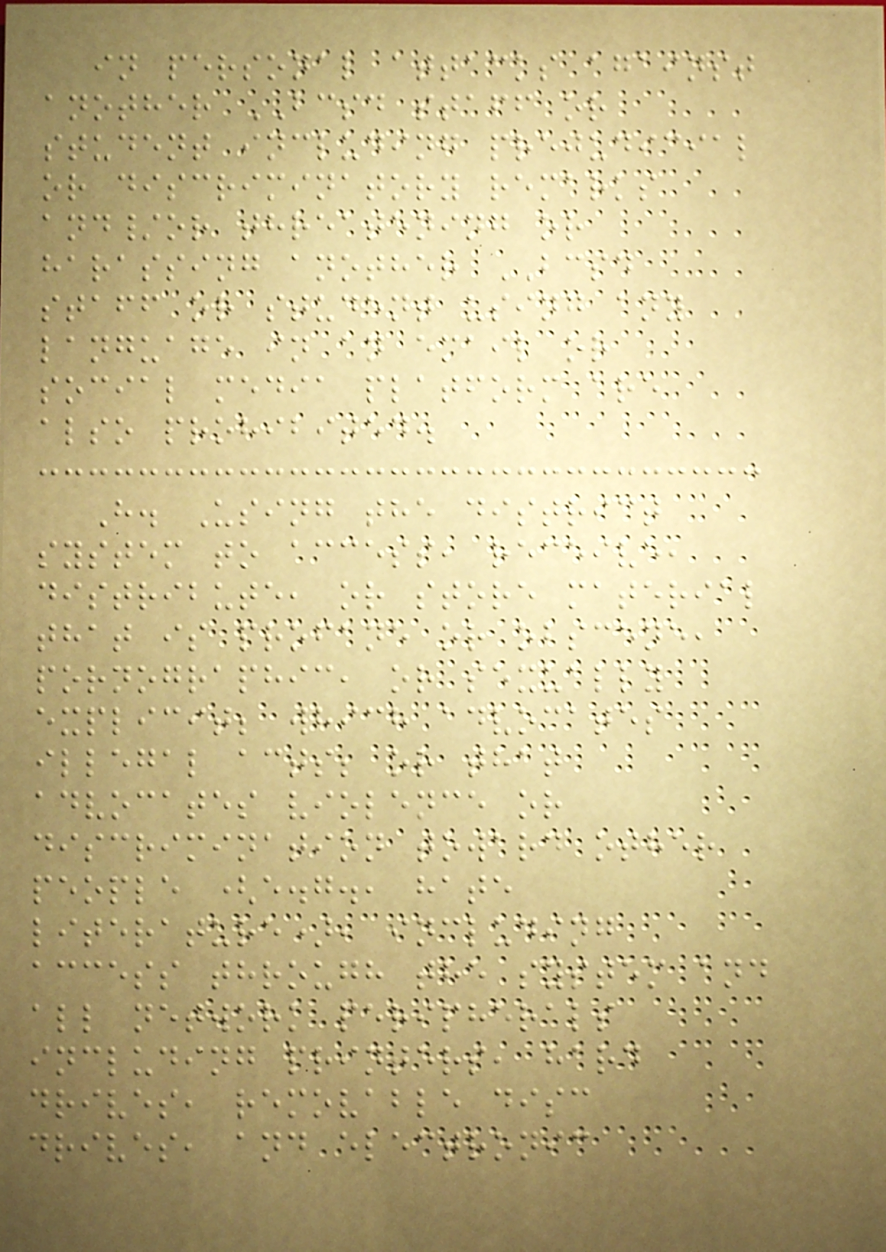in personal attacks against
another BCSD staff or
student including prejudicial
or discriminatory remarks
and/or threatening or
harassing another BCSD
staff or student using any
language in an email or
social media platform are
also prohibited.
H. Using the district
system to access, receive,
distribute, or store material
that is profane or obscene,
pornographic, or sexually
explicit; which advocates
illegal acts; or that
advocates violence or
discrimination toward other
people (e.g., hate
literature), including
access through the system and
all network peripherals
including printers, hard
drives, removable disc
drives, and electronic
